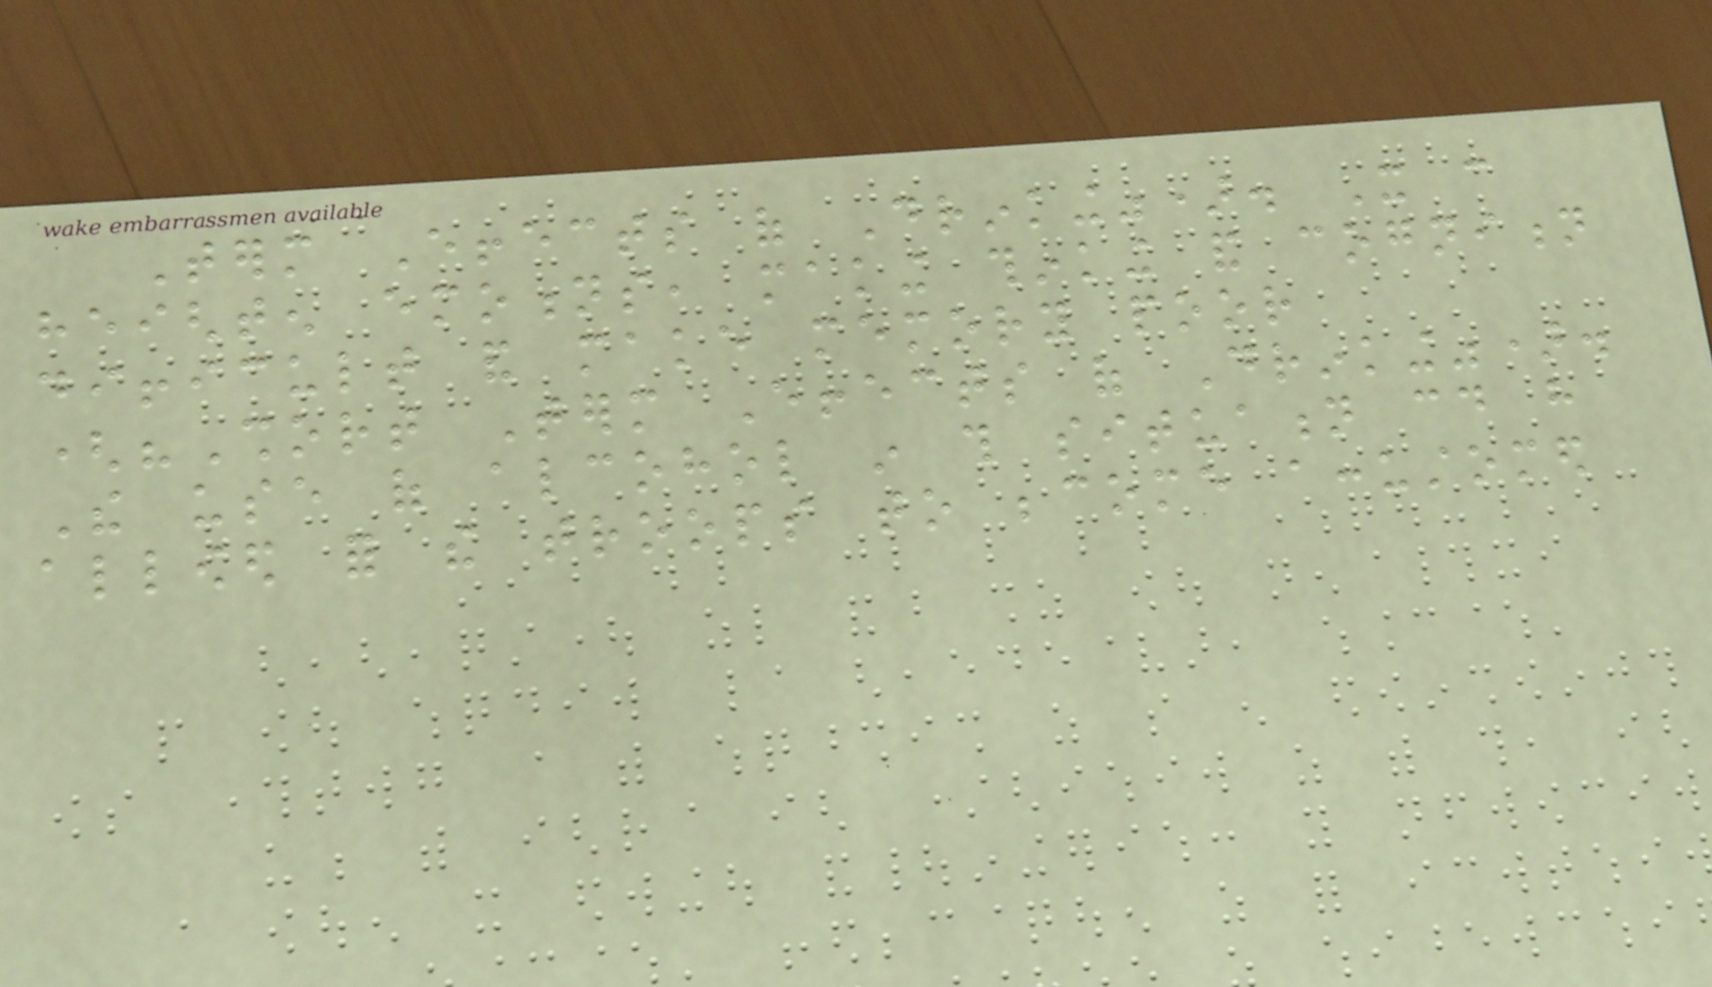Term Effects of Drinking"). It can
heighten emotions, making thinking and cognition
difficult and make memory poor
("Short Term Effects of Drinking").
The use of alcohol in this situation could have
allowed for the troops to become accustomed
